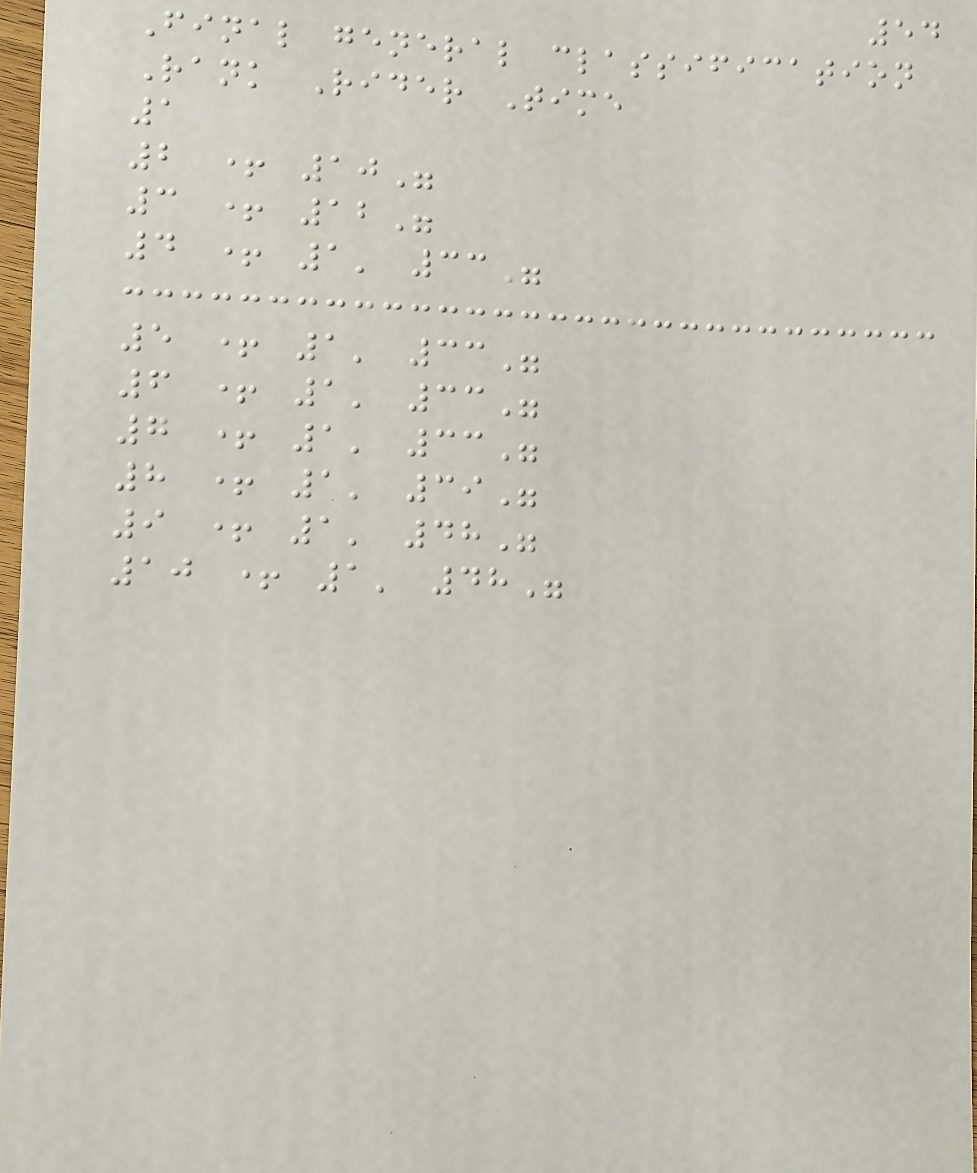54
Final general classification
Rank Rider Time
1
2 + 10"
3 + 12"
4 + 1' 33"
5 + 1' 33"
6 + 1' 33"
7 + 1' 33"
8 + 1' 39"
9 + 1' 48"
10 + 1' 48"
